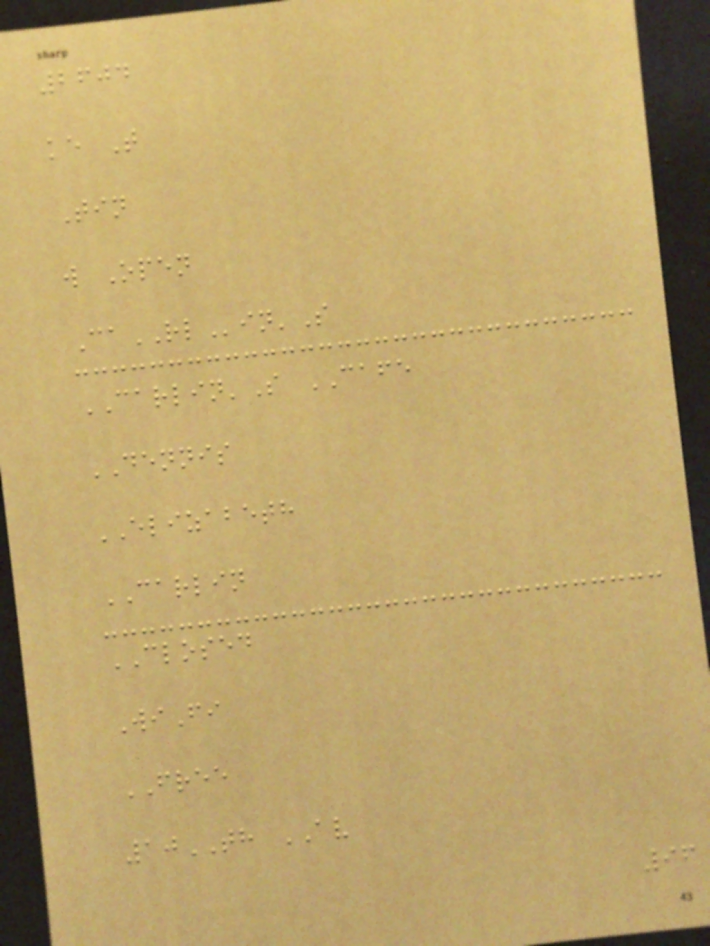2604
ke T
Tin
w Open
CaRLin'S
CARLIN'S CAFE
DENNIS
ELIZABETH
CARLIN
CLOSED
WiFi
FREE
10TH AV
96
